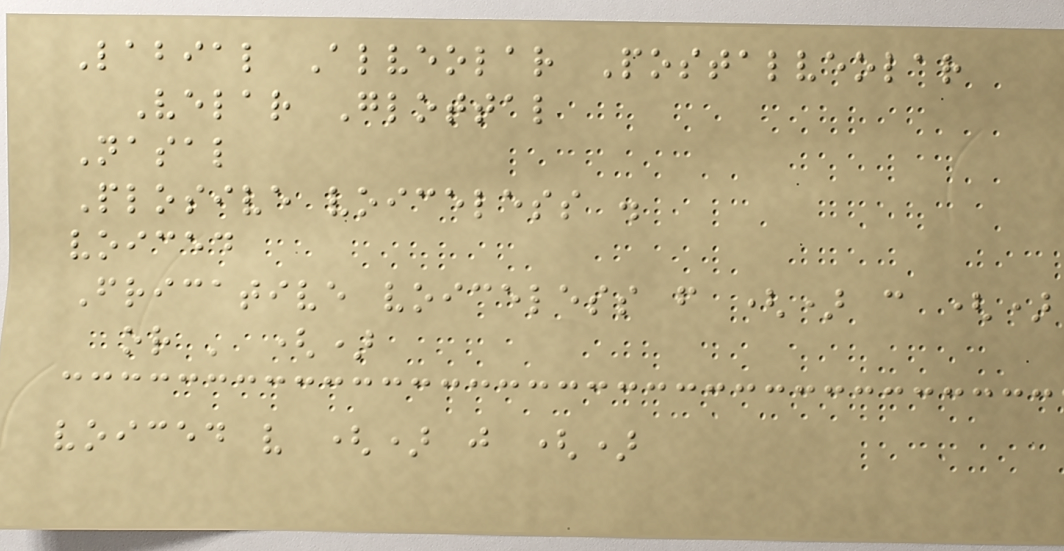Labial Alveolar Postalveolar
Velar Glottal
Nasal
Plosive voiceless .
voiced
Fricative voiceless f () c ()
or ' ()
voiced v () j ()
